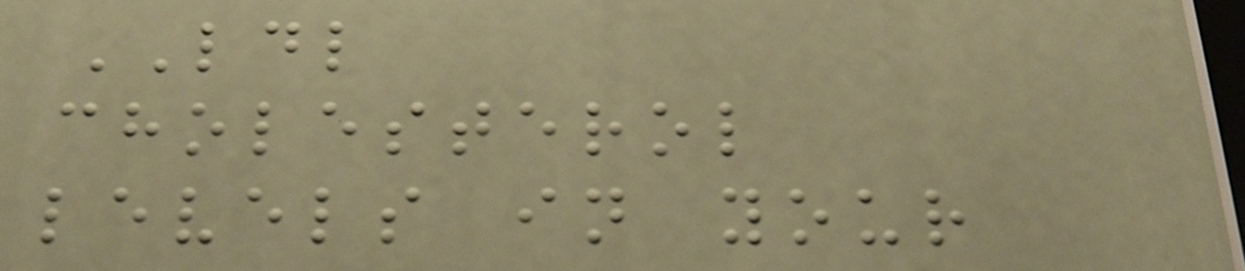LDL
cholesterol
levels in your
